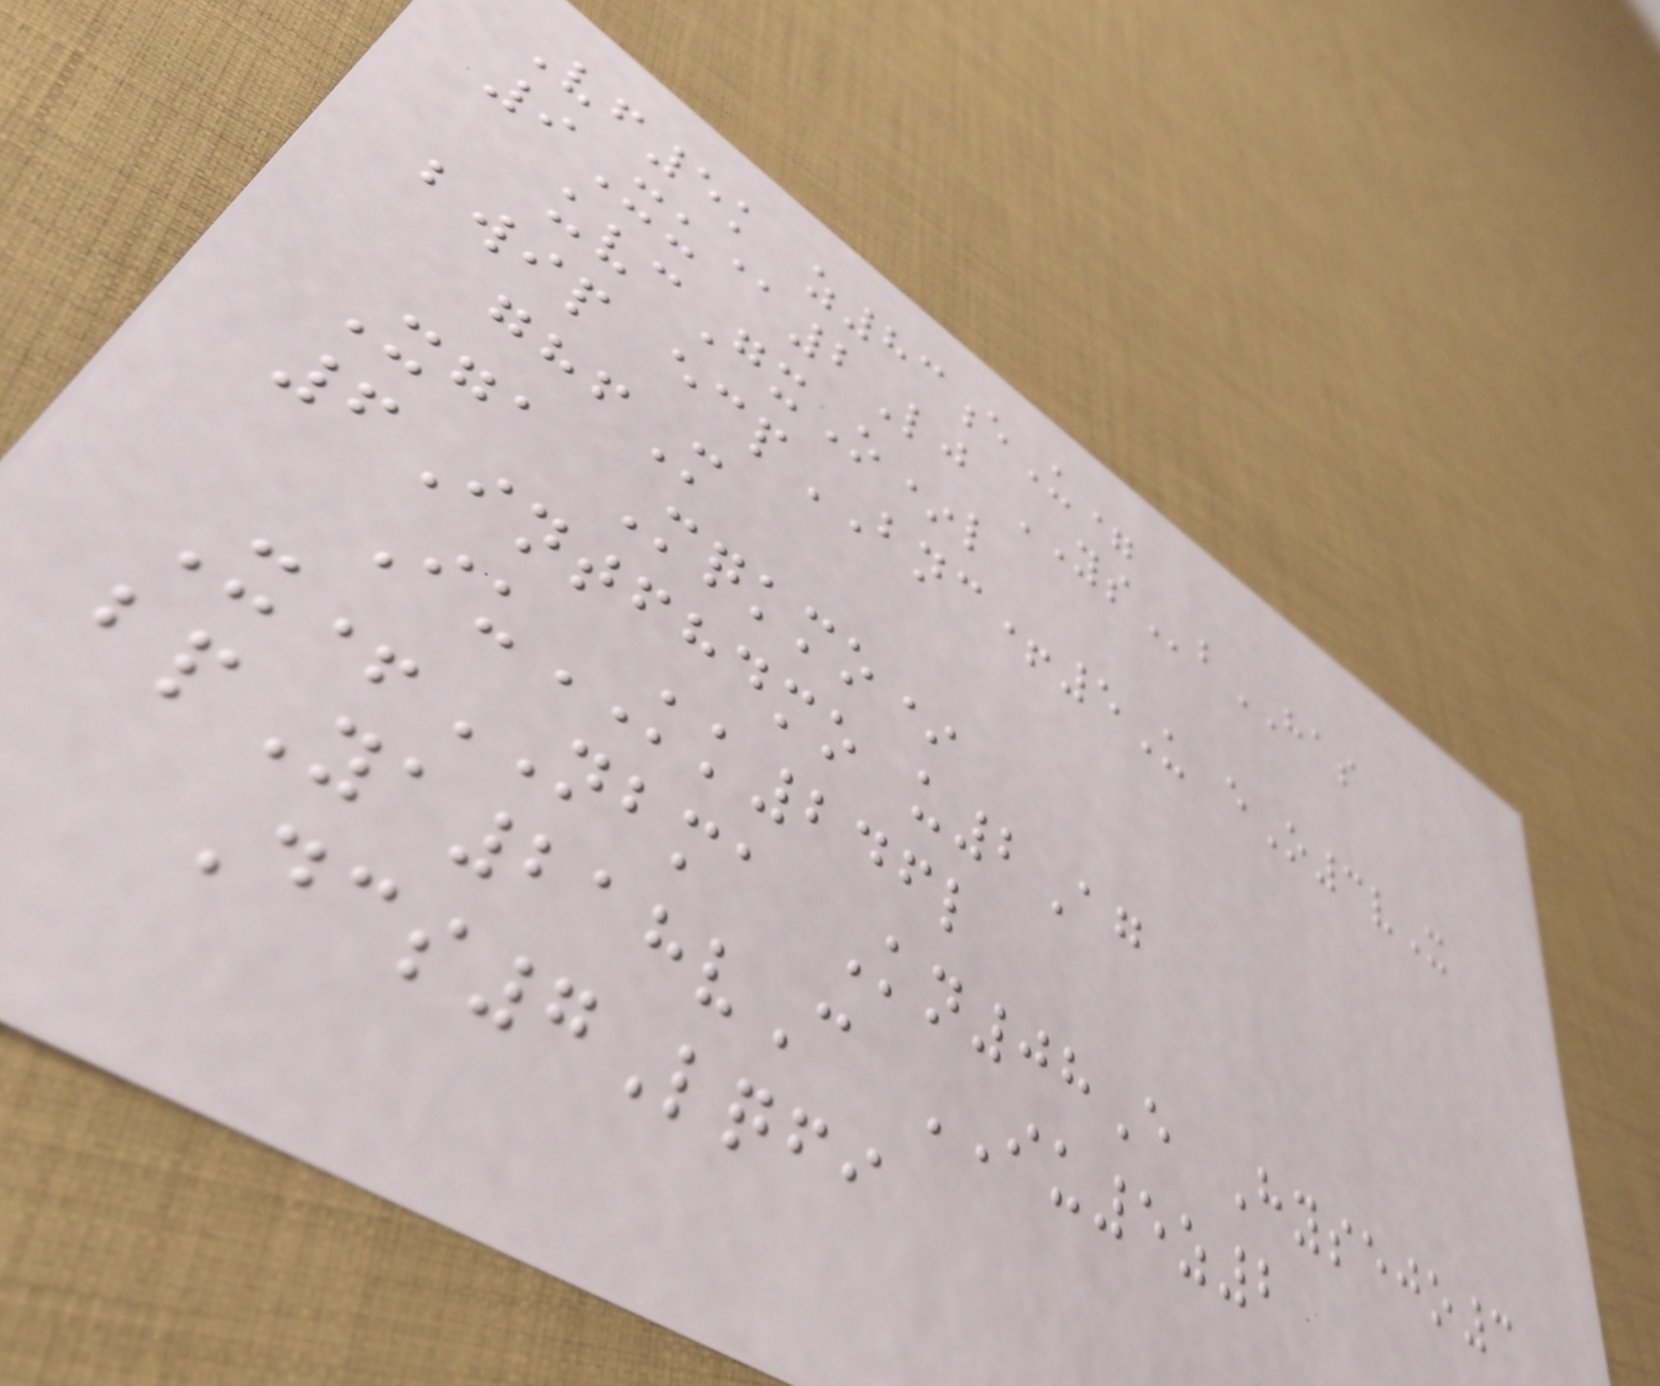Vf5k z83eU=
9Xu@2Lj YSbHAS
uvcGxO*l
bwip ecpBNC+5U eO3vX
ghfM
Xga Mqkmo*
6Intfhdmo u2Ag
IuKK246l
X+NBMA Kn08E Hysejo3
bpYa218vC IU5z2
Dcs7Lqfi
